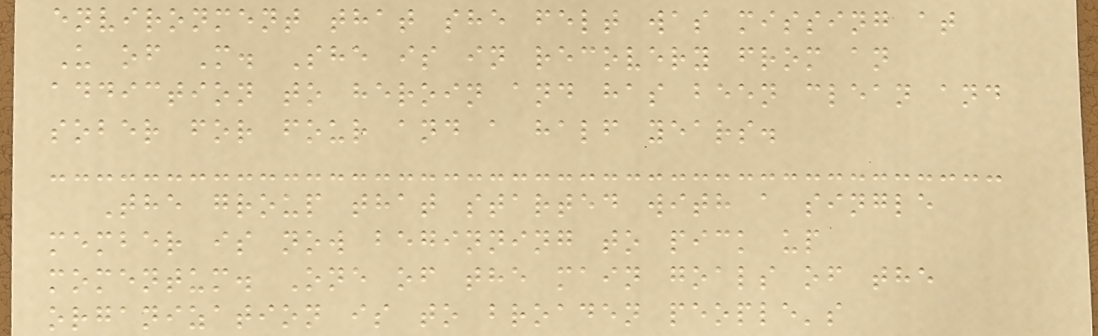environment that she felt was missing at
U of M. She is in recovery from an
addiction to heroin and has been clean and
sober for four and a half years.
The group that started with a single
member is now beginning to pick up
momentum. One of the main goals of the
organization is to broaden people's
